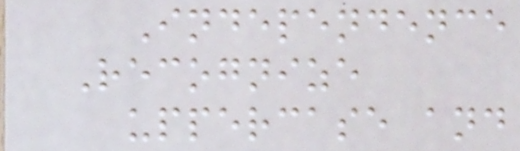Independence
Recognize
uppercase and
